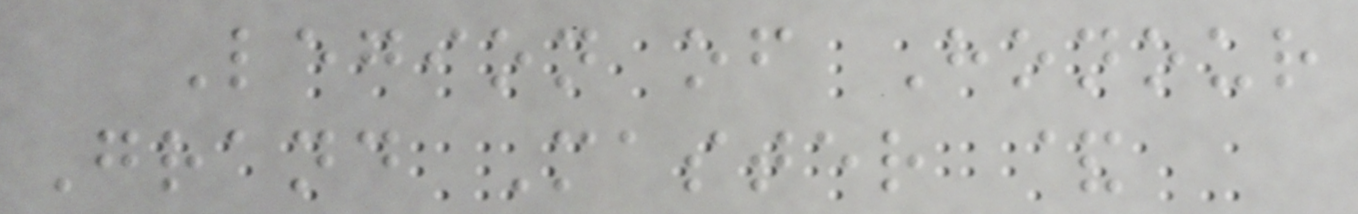Legion of Honour
Grand Master &
